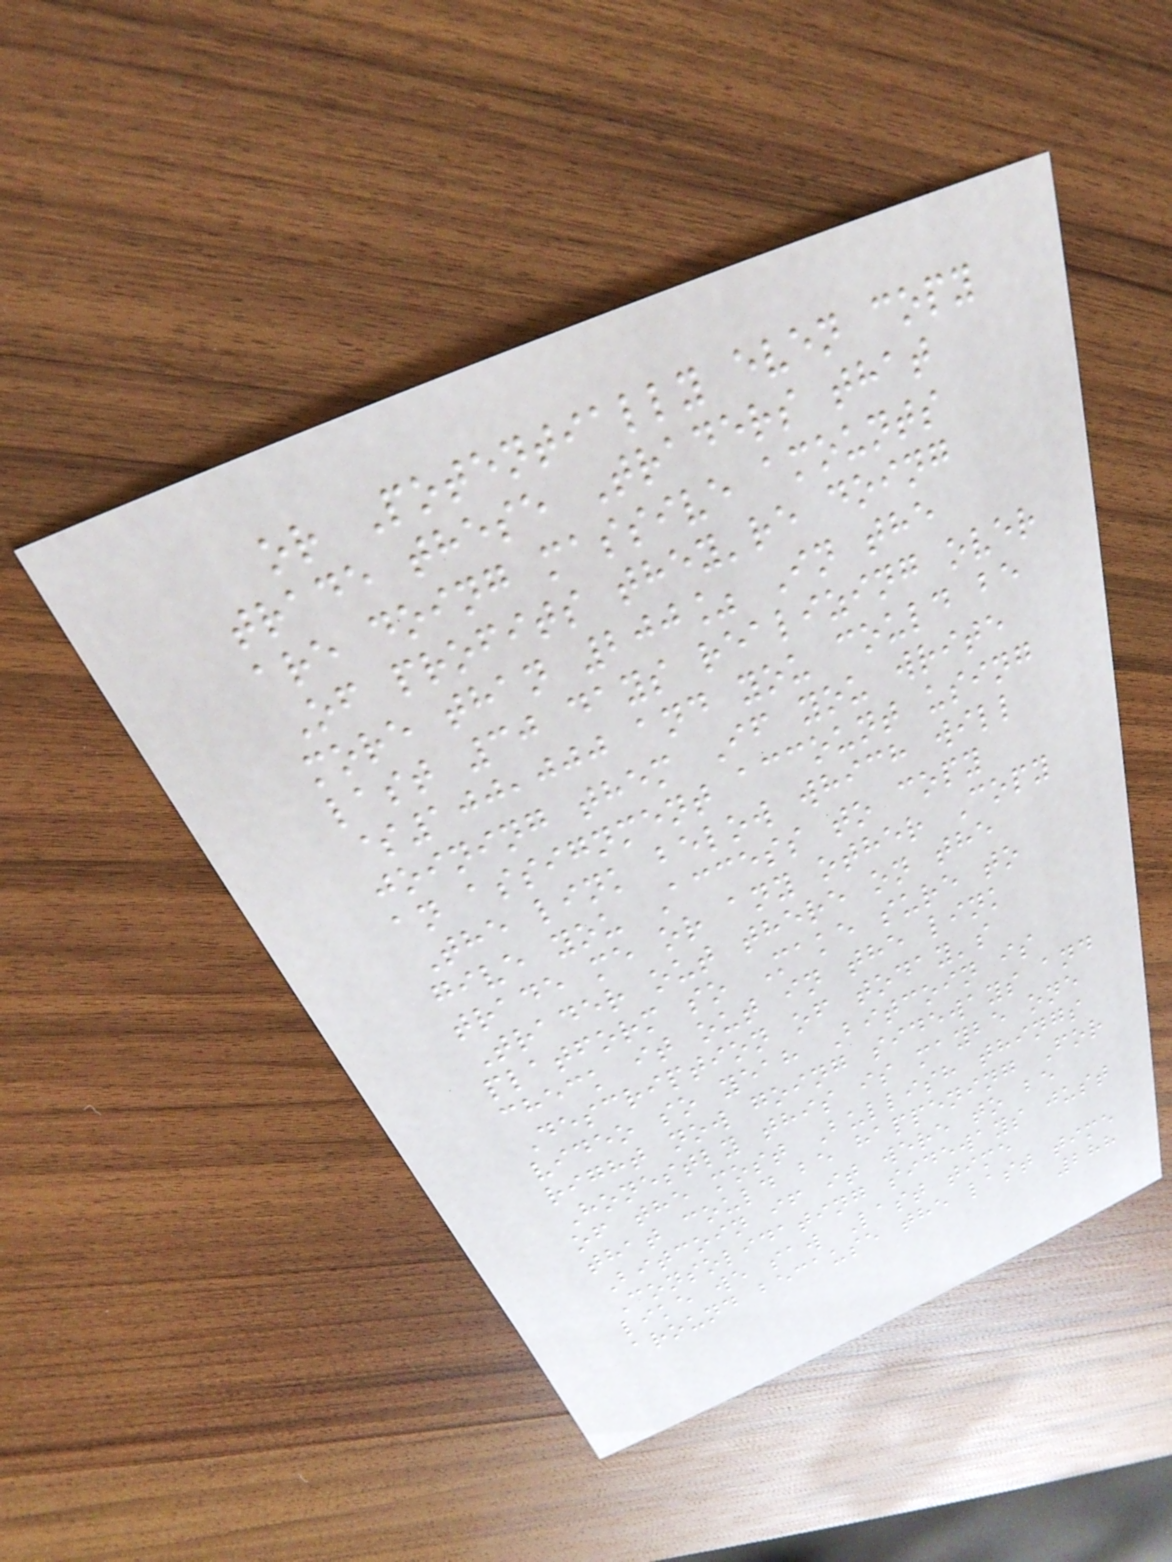or Potentially even copy
trade these Traders that
are doing massive amounts
Of profits they're doing
more than 200% In the
last 30 days realizing over
$100,000 and you could be
joining them If you write
an assignment account using
The link below which will
give you Access to copy
trade me or any other Copy
Trader out there on the
platform so Make sure to
check it out in the link
Description of today's
video so yeah Bitcoin is
right now going sideways and
Honestly this is maybe one
of the most Bullish things
that could be happening For
Bitcoin if it were to be
Consolidating sideways just
like we saw Last time
around because the last time
288
